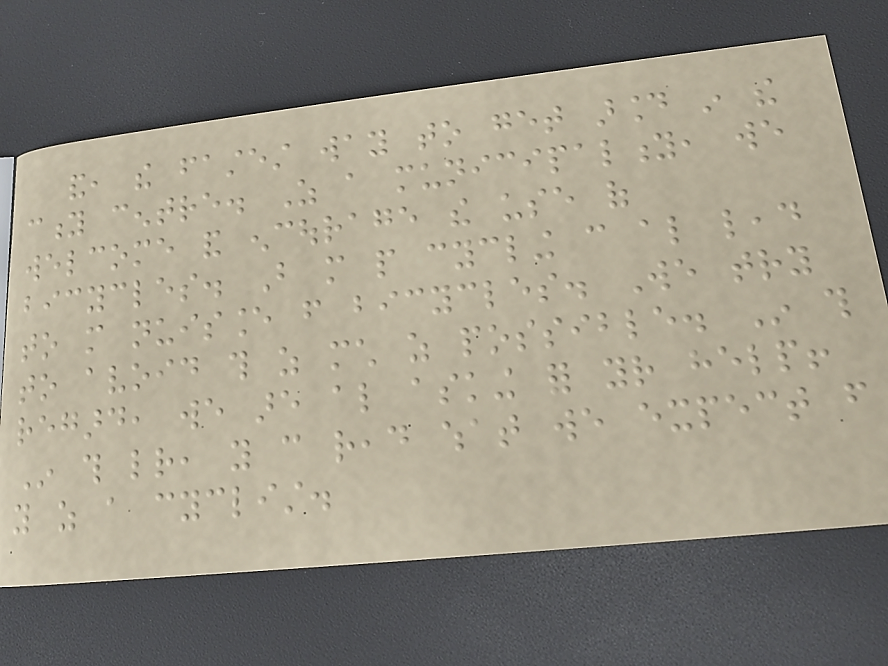and, the fastest way to get around in the
city centre. As a municipality, we
welcome and encourage the use of
bicycles. But more people cycling can also lead
to more nuisance from bicycles. We try
to avoid this as much as possible. In this
regard, we are also asking for your help!
In this letter, you can read what we expect from
you as a cyclist.
